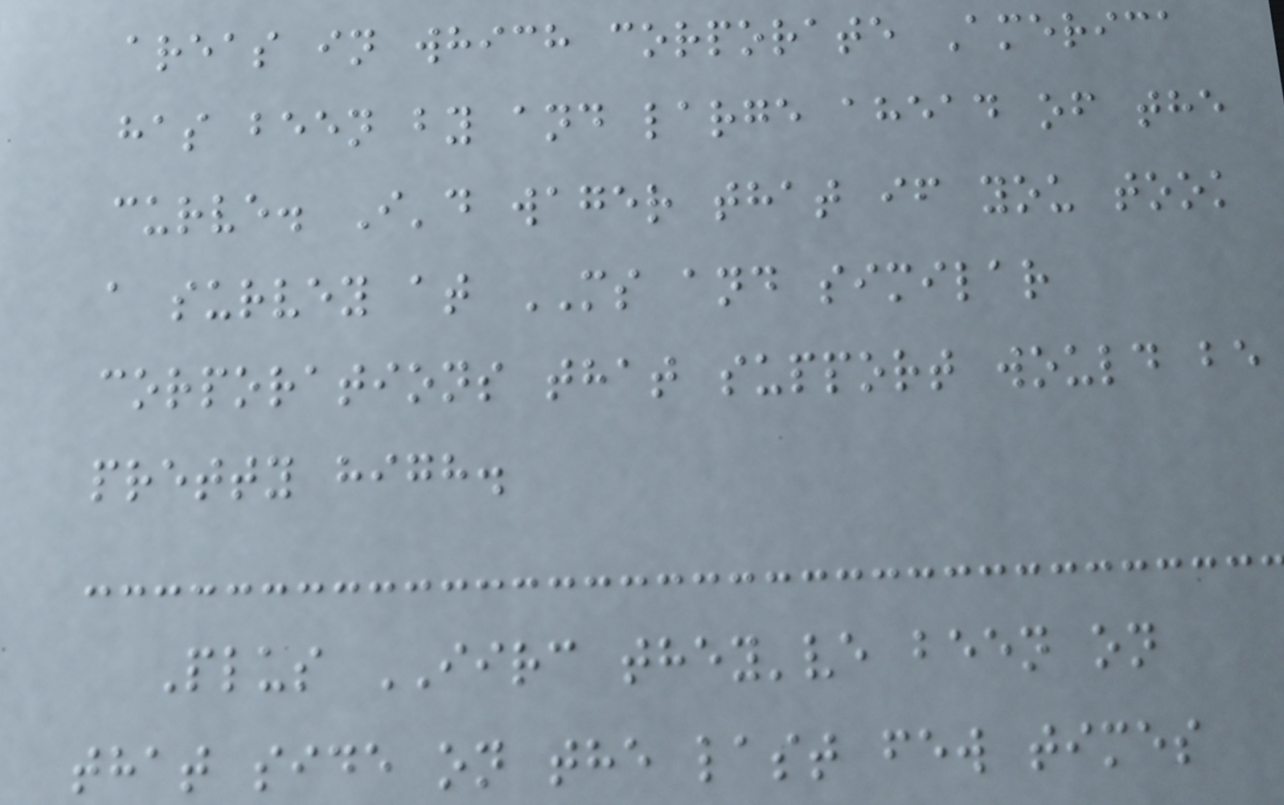areas in which corporate America
has been by and large ahead of the
curve. I'd wager that if you took
a survey at MS and similar
corporations that support would be
pretty high.
Plus IIRC they've been on
that side on the last few times
